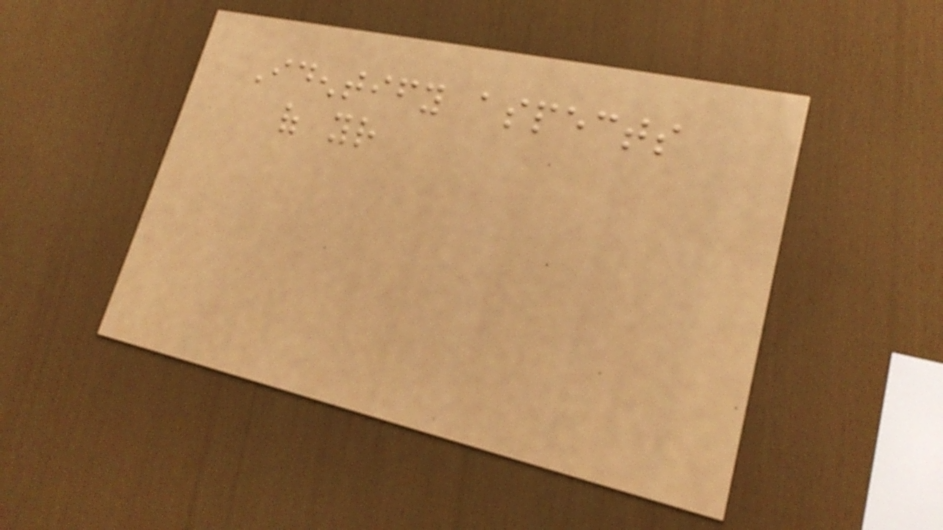Identify aspects
of your
